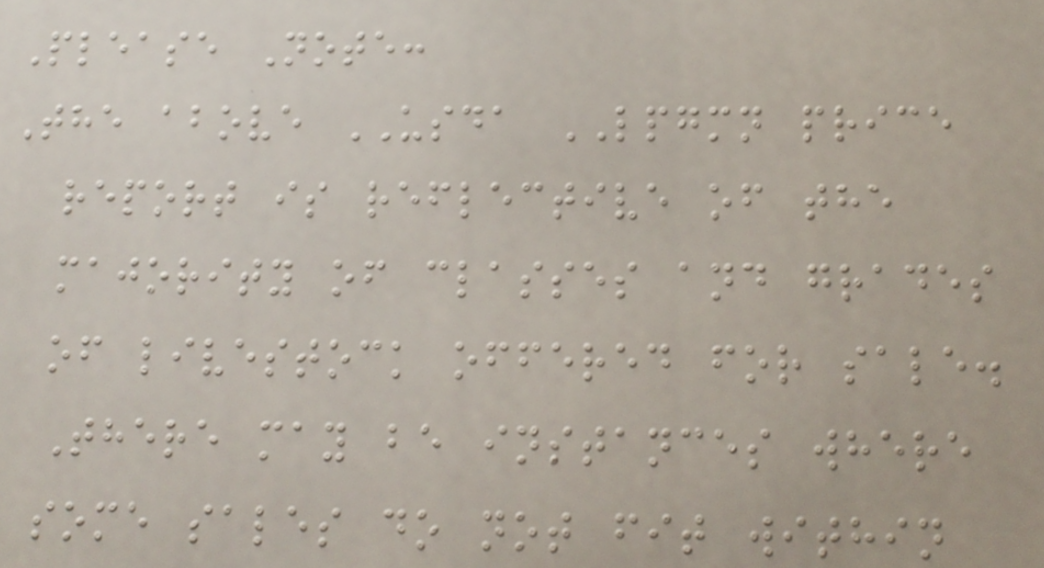Please Note:
The above USDA LPGMN price
report is reflective of the
majority of classes and grades
of livestock offered for sale.
There may be instances where
some sales do not fit within
